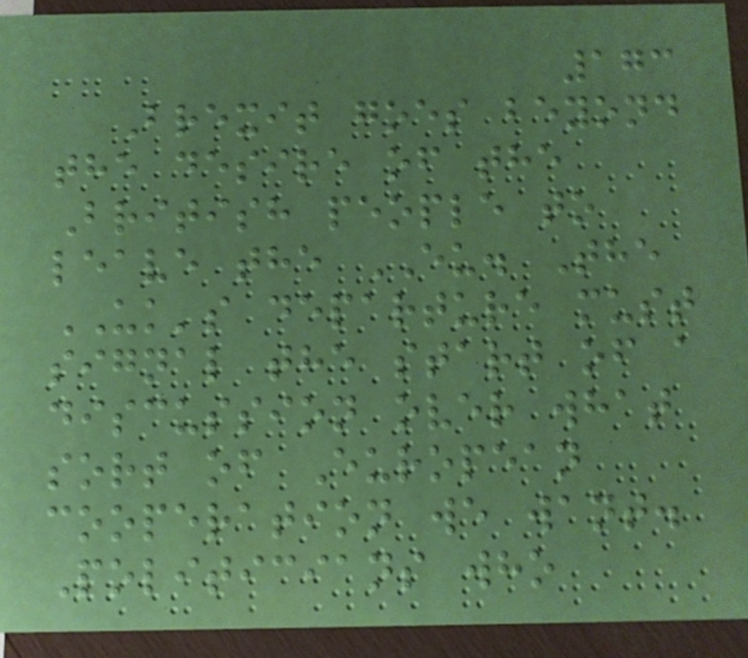173
Brexit goes beyond
the desire of the
British people to
leave the EU. The
UK's departure must
signal the start of a
discussion over what
sort of European
cooperation we want.
Politicians who
